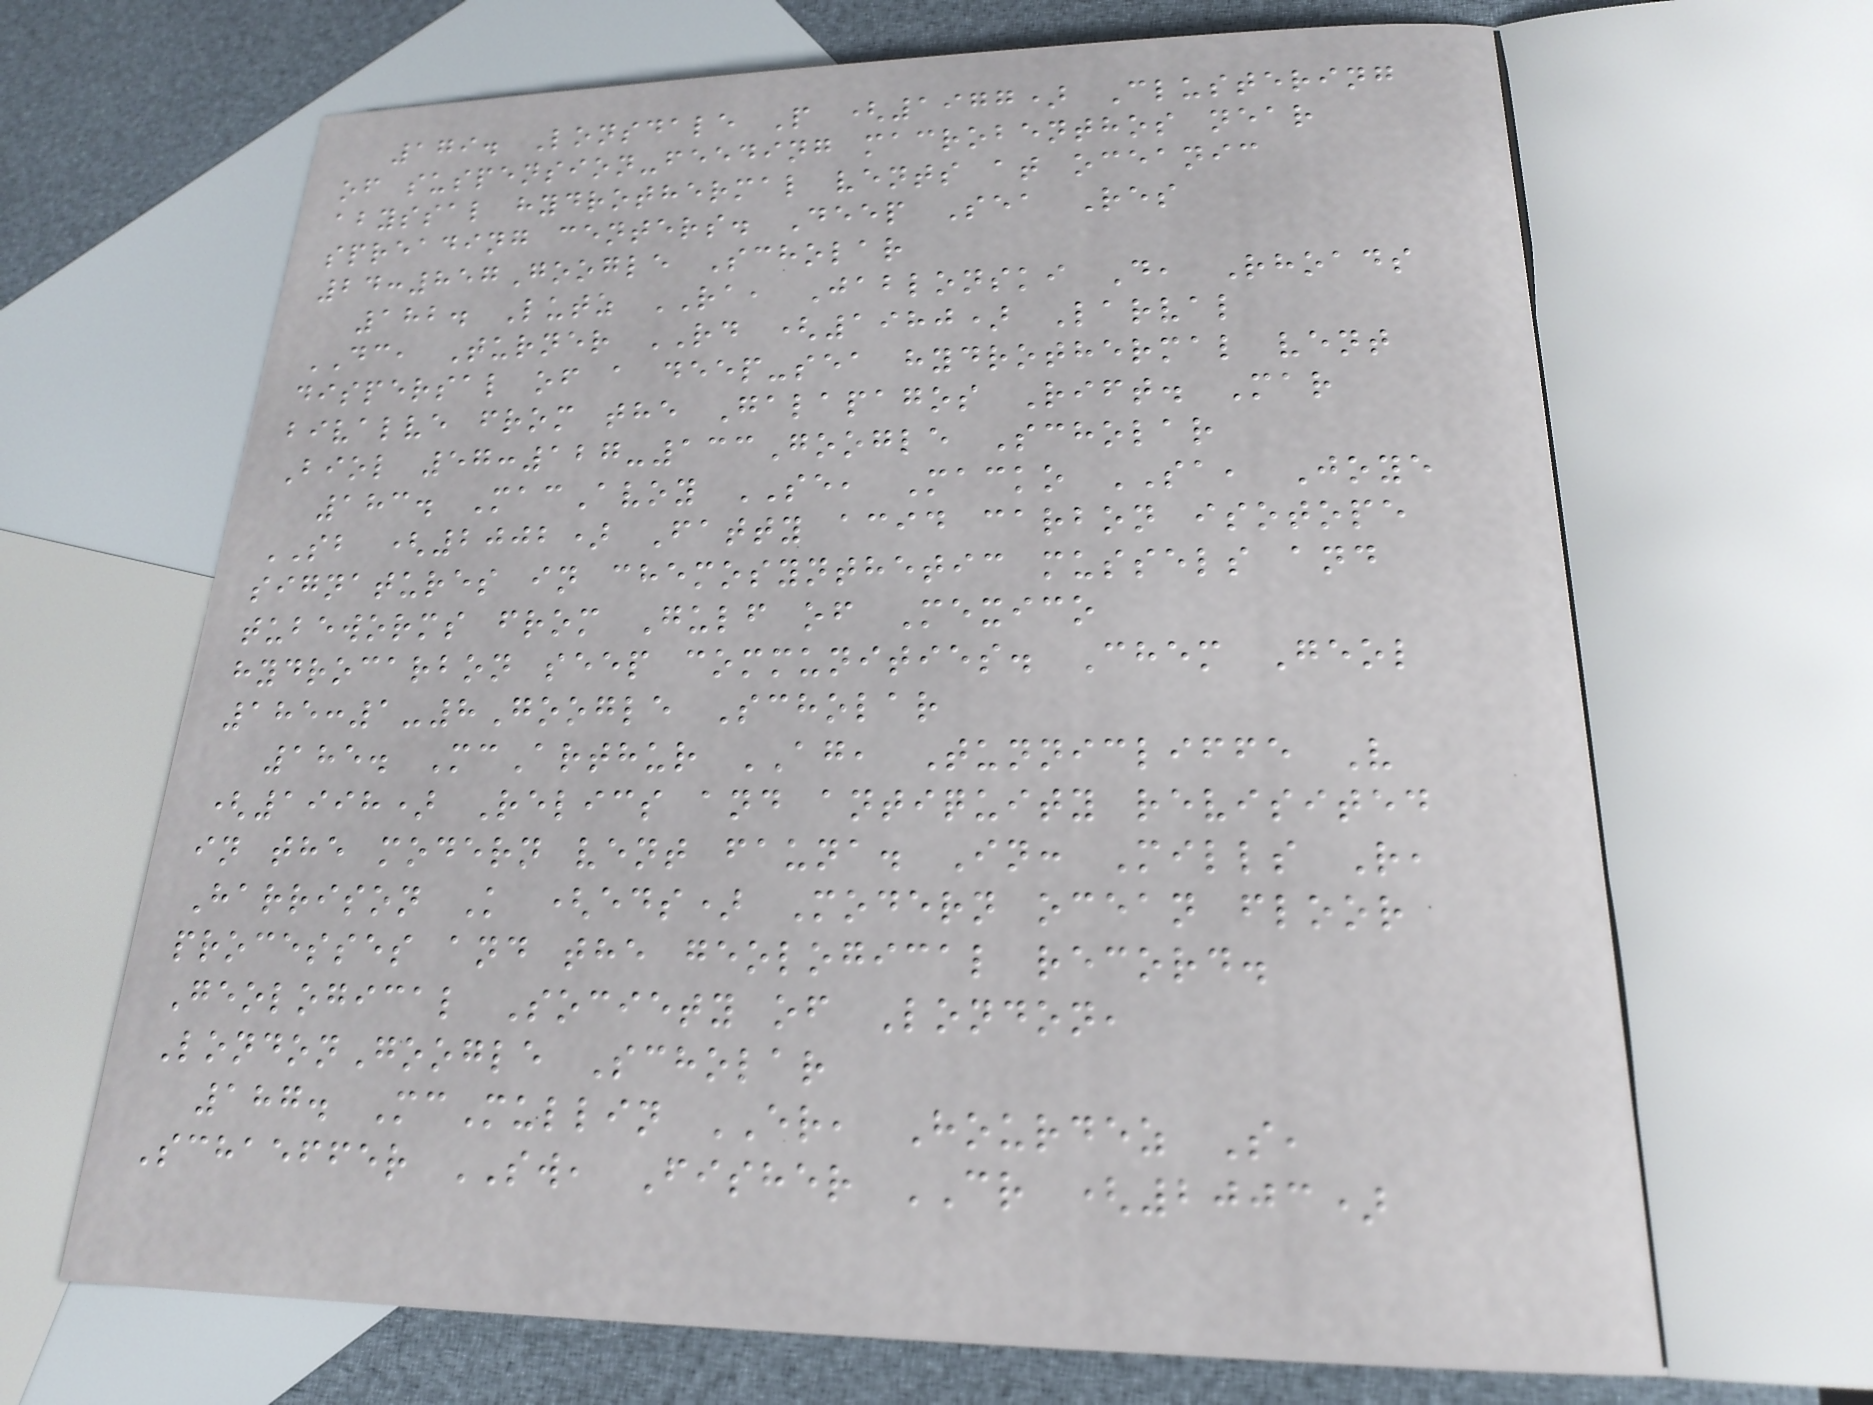179. Lonsdale P (1977) Clustering
of suspension-feeding macrobenthos near
abyssal hydrothermal vents at oceanic
spreading centers. Deep Sea Res
24:857Google Scholar
182. Lutz RA, Jablonski D, Rhoads
DC, Turner RD (1980) Larval
dispersal of a deep-sea hydrothermal vent
bivalve from the Galapagos Rift. Mar
Biol 57:127-133Google Scholar
183. MacAvoy SE, Macko SA, Joye
SB (2002) Fatty acid carbon isotope
signatures in chemosynthetic mussels and
tubeworms from Gulf of Mexico
hydrocarbon seep communities. Chem Geol
185:1-8Google Scholar
185. McArthur AG, Tunnicliffe V
(1998) Relics and antiquity revisited
in the modern vent fauna. In: Mills R,
Harrison K (eds) Modern ocean floor
processes and the geological record.
Geological Society of London,
LondonGoogle Scholar
187. McMullin ER, Hourdez S,
Schaeffer SW, Fisher CR (2003)
